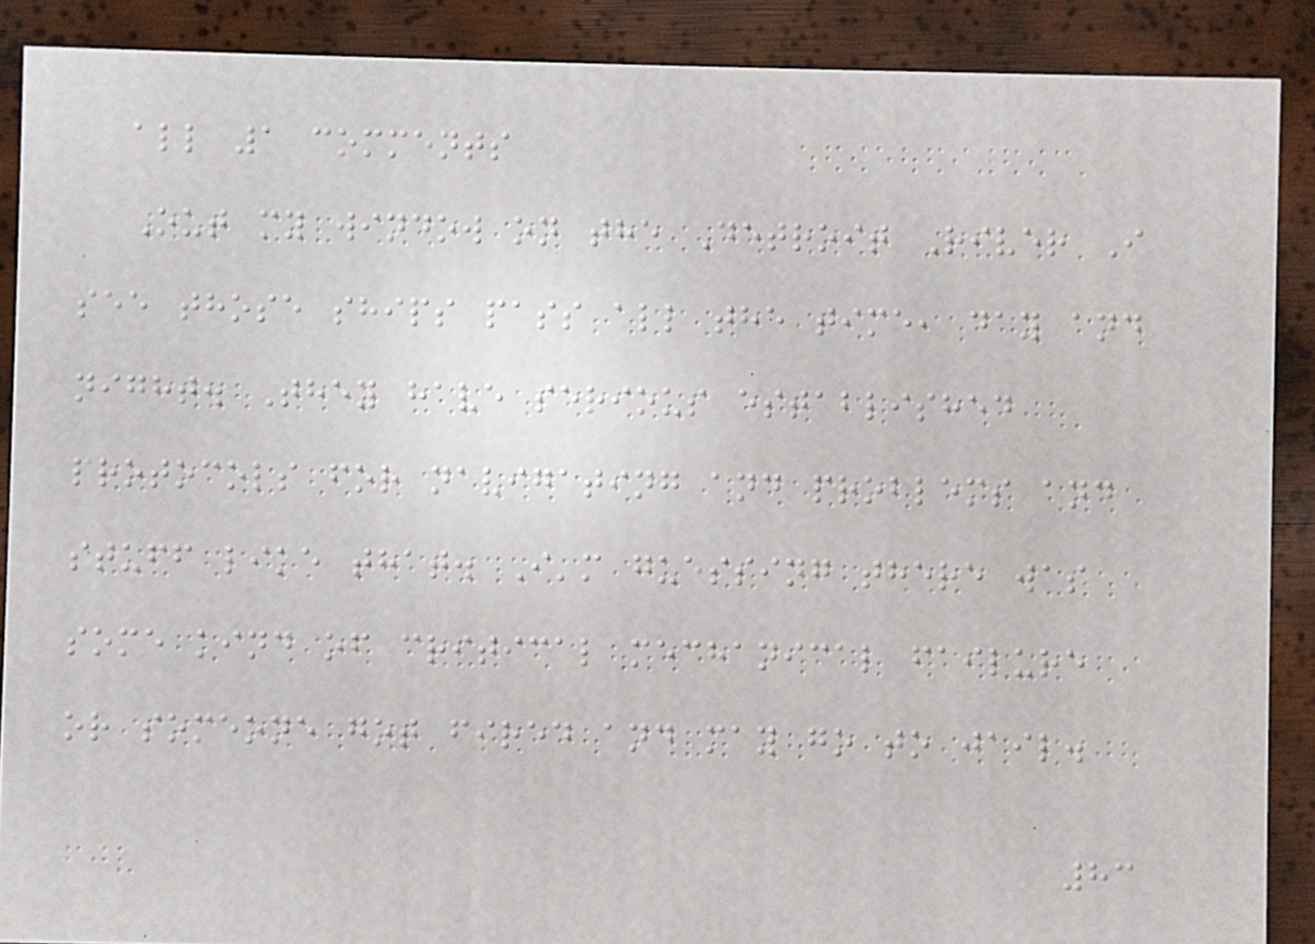all 1 comments
Out my window on the Detroit River I
see those ships pass all the time, day and
night. They have serious established
protocols for navigating and problems and
stuff like that. I'm guessing there was
some kind of critical mechanical failure
or someone got fired and may go to jail.
83
